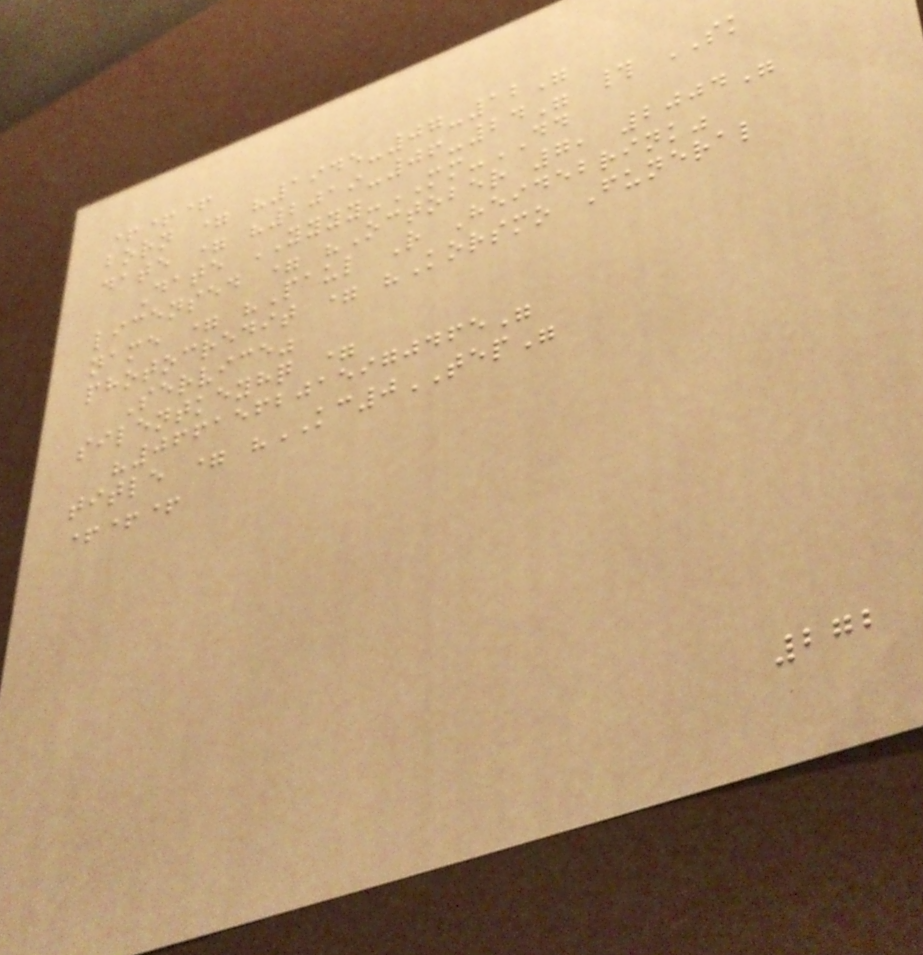+++
born = "1945-07-12"
date = "2019-06-24" # SK
Date YYYY-MM-DD
licensed = "October 7, 2004"
name = "Paul R Heidebrink"
photocredit = "Korsmo Funeral
Service"
silentkeyhq =
"0661562015970465"
title = "KC0TEP"
+++
272
